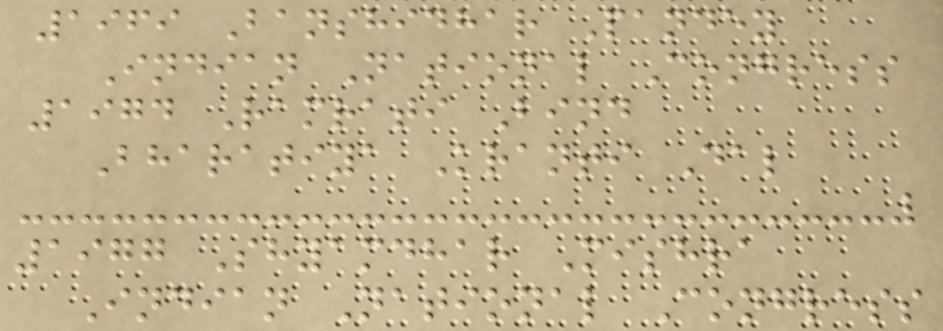1969 Banshidhar Pandey
Indian National Congress
1974 Ramrati Bind
Bharatiya Kranti Dal
1977 Shyamdhar Mishra
Indian National Congress
